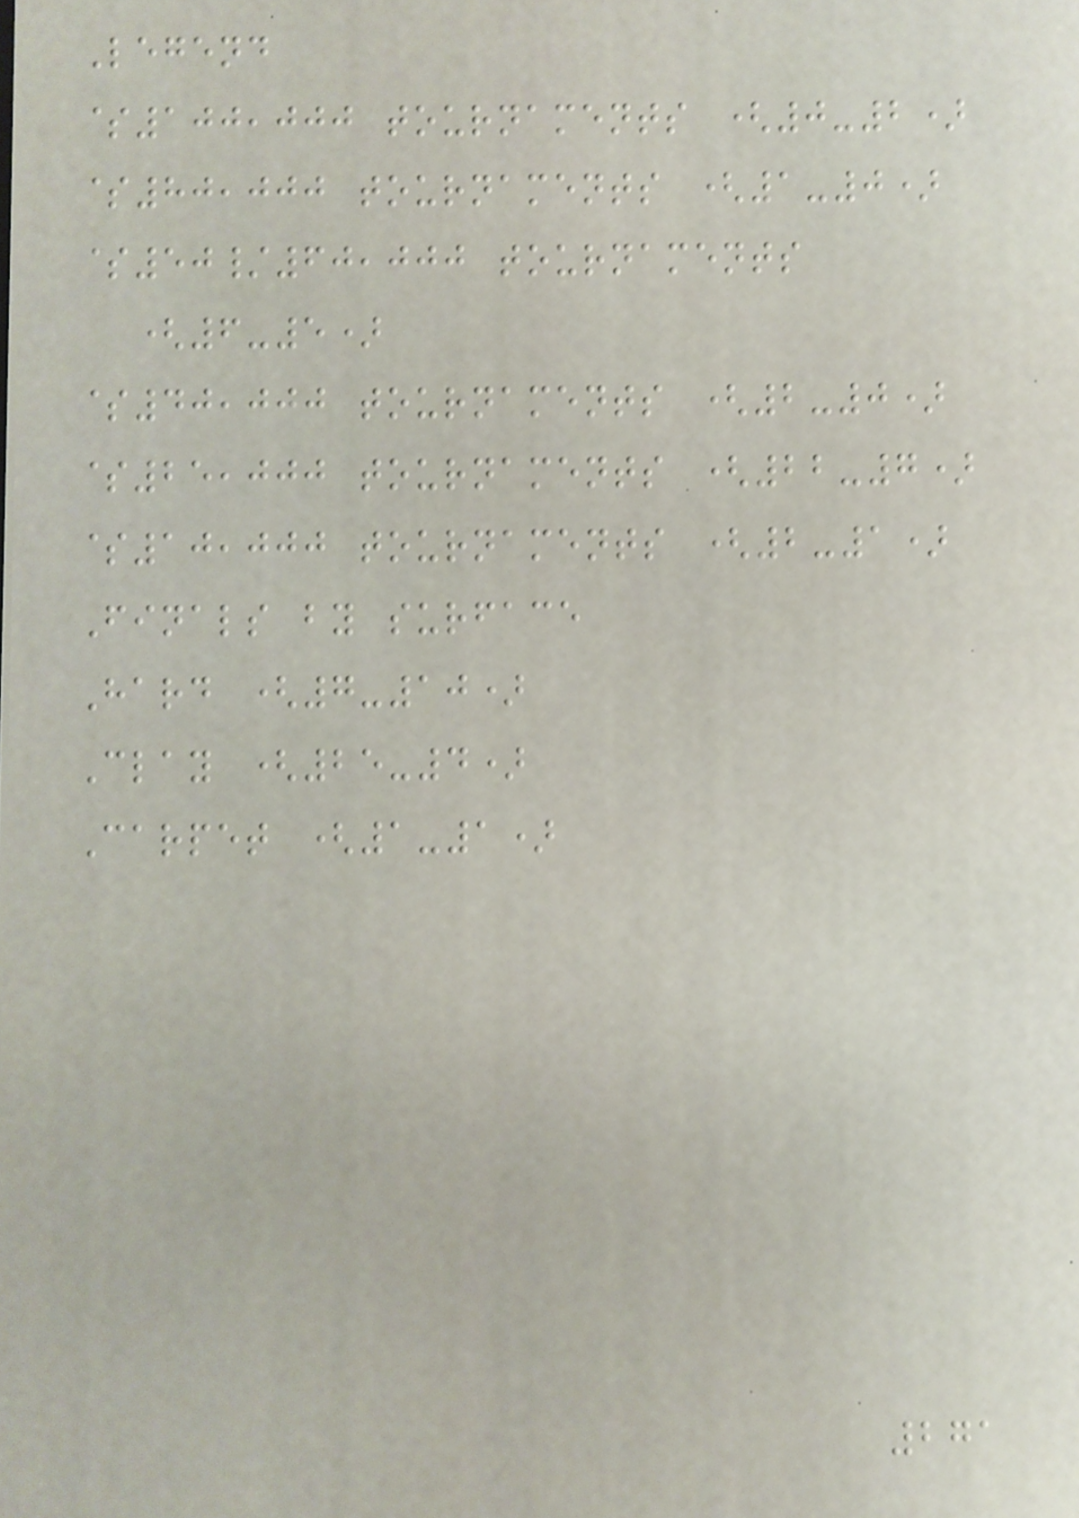Legend
$100,000 tournaments (0-2)
$80,000 tournaments (1-0)
$50/60,000 tournaments
(6-5)
$40,000 tournaments (2-0)
$25,000 tournaments (22-7)
$10,000 tournaments (2-1)
Finals by surface
Hard (7-10)
Clay (25-4)
Carpet (1-1)
271
